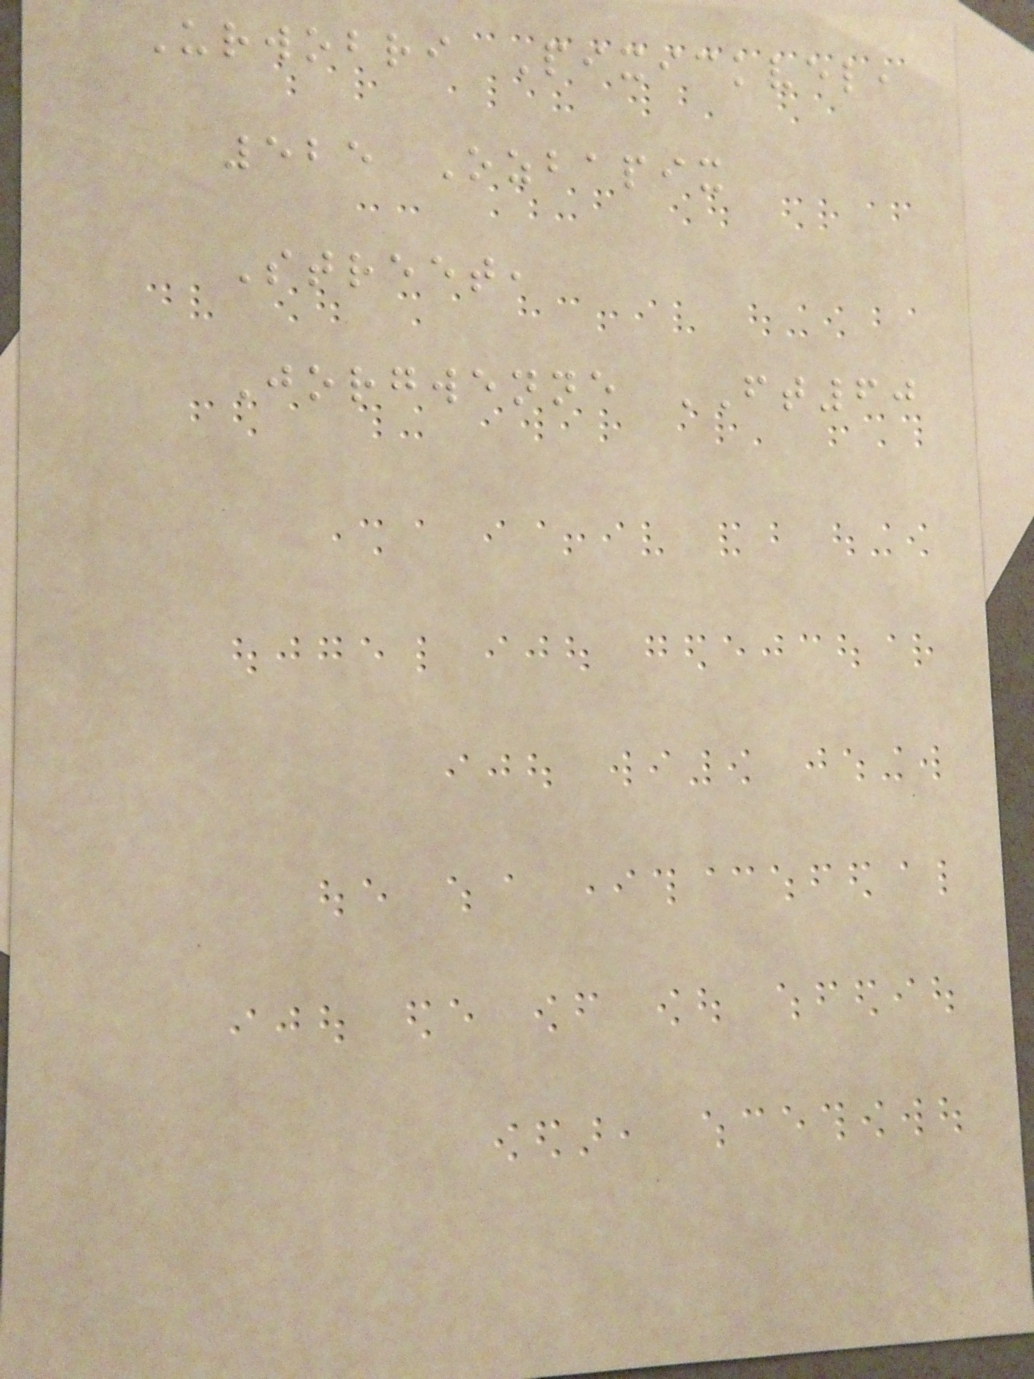Urwobri Pixickvel,
525 Ozbapix
Street,
Jorgwenne FT60
